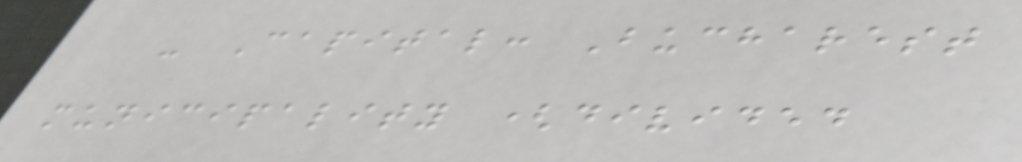- Capital: Bucharest
municipality (divided
